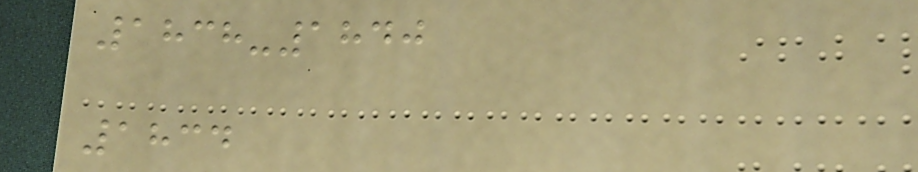1838-1840
1834
